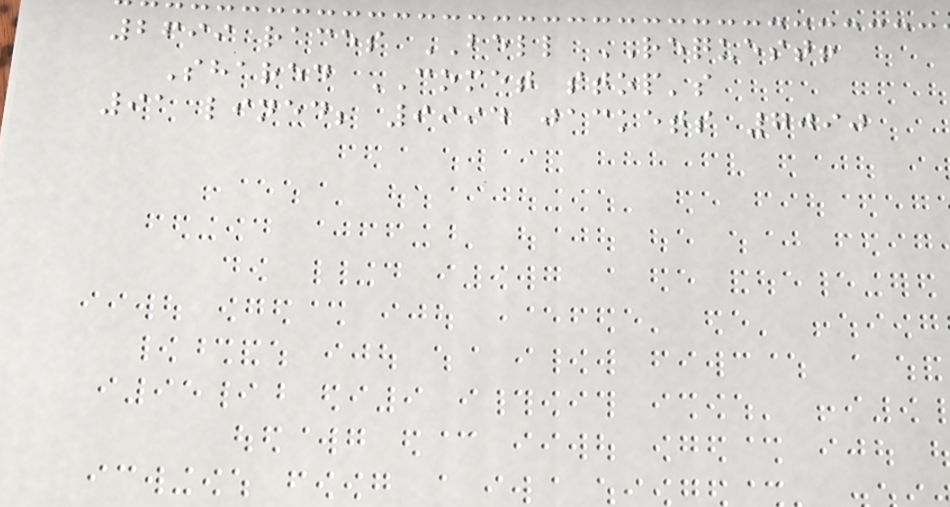2699 races BELL REQUEST!
Shared COMET stop's
91 lined; 9994 jackets 7090
